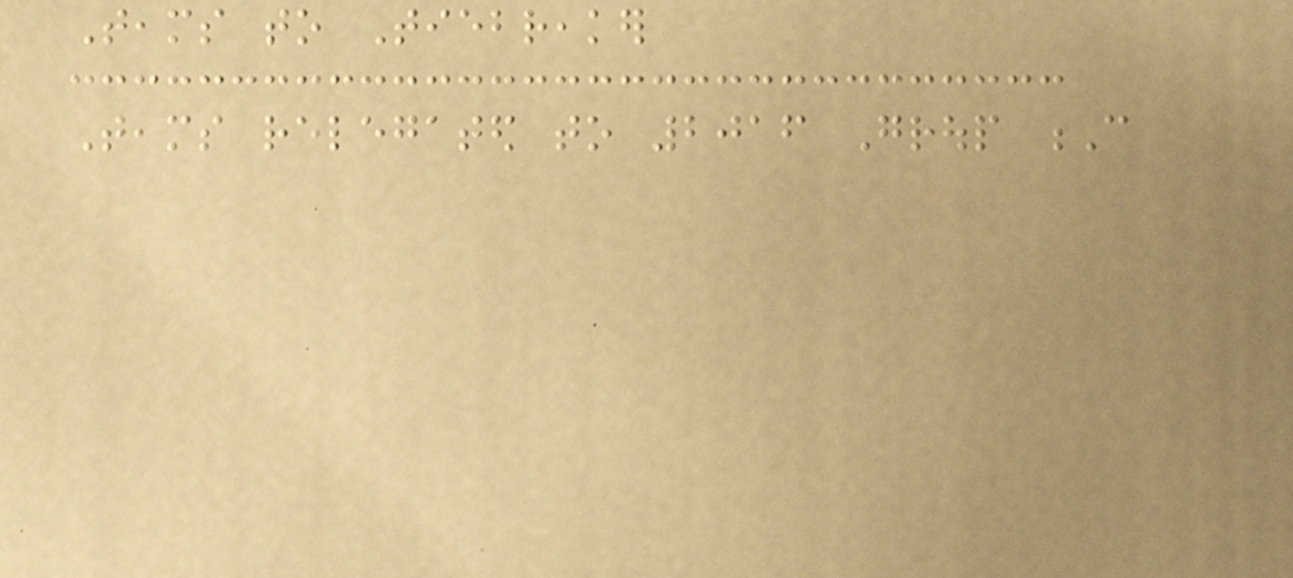Teams to Tiebreaker
Teams relegated to 2016 Group C
